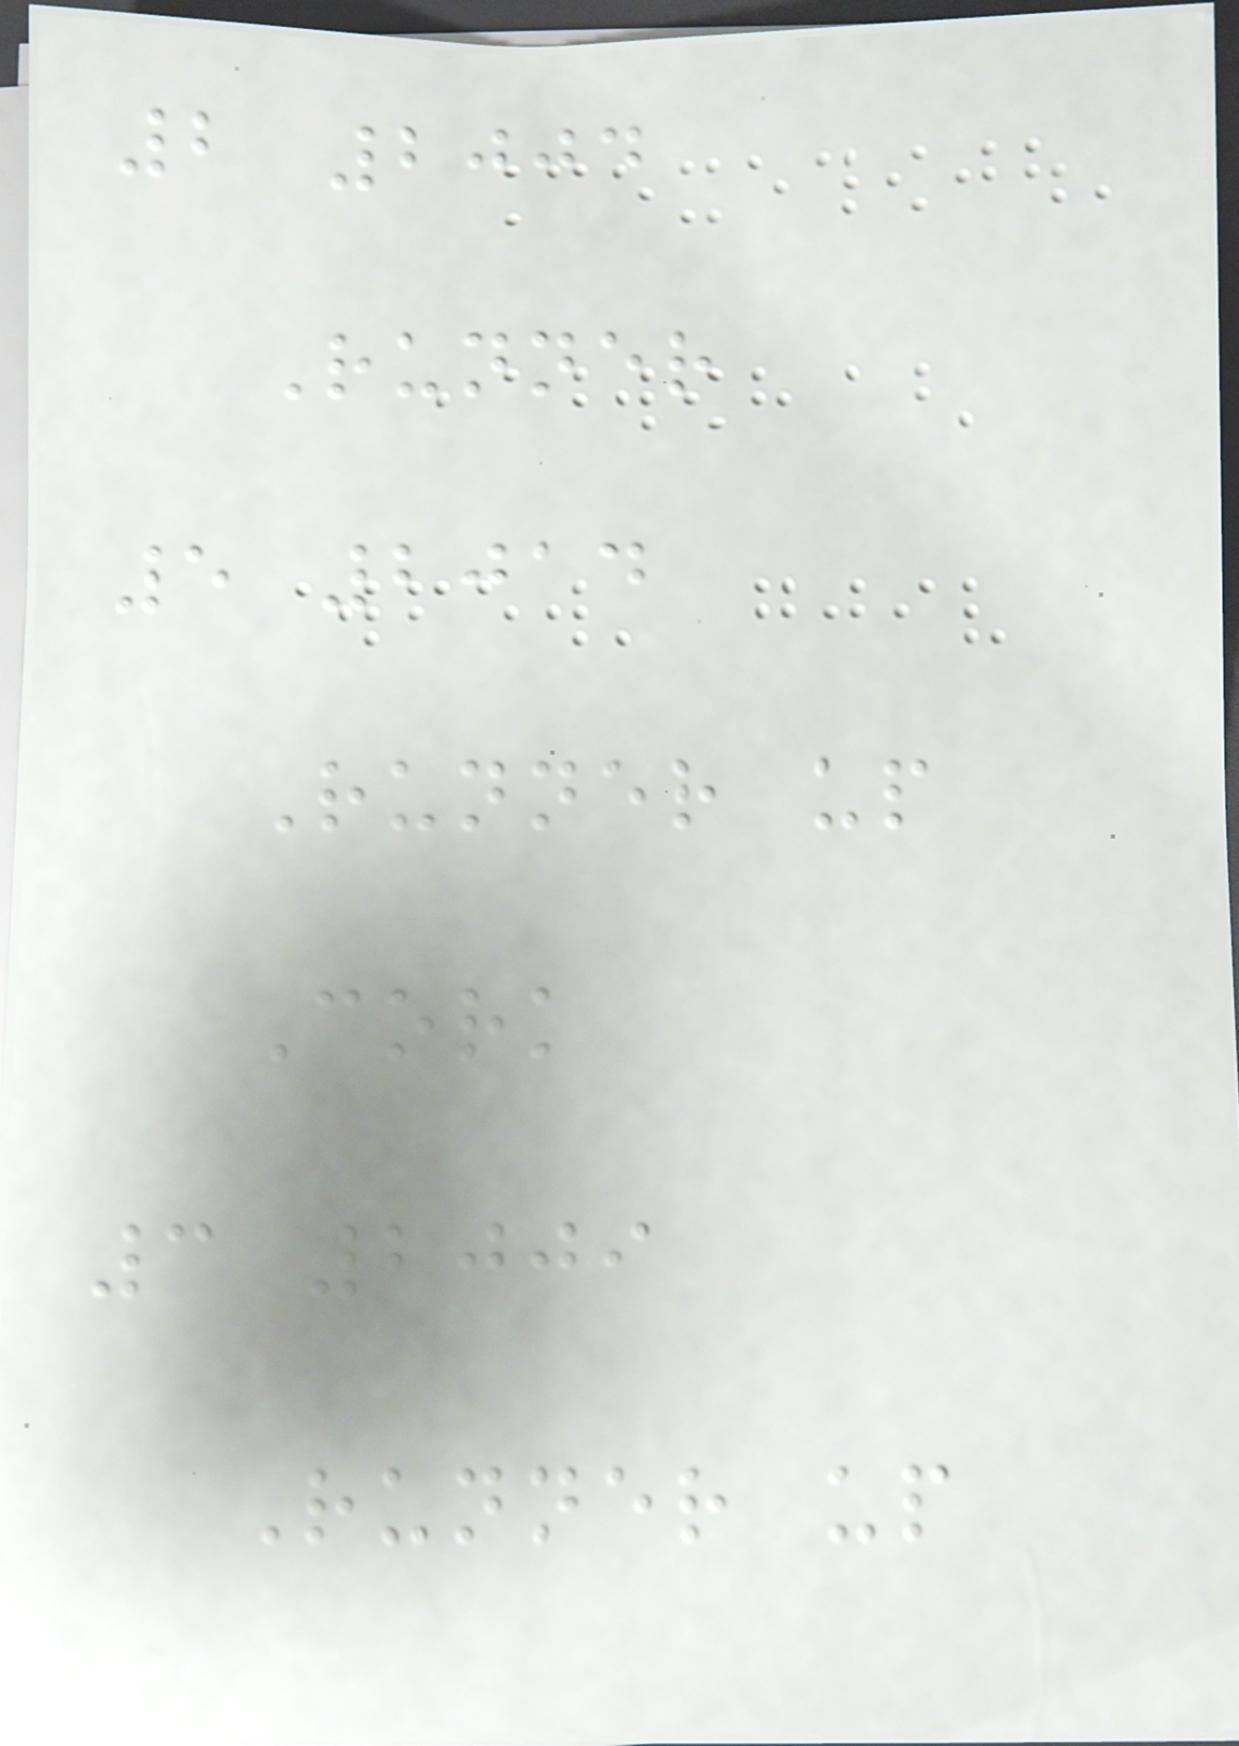2 2004
Runner
5 2014
Runner up
Cork
3 2009
Runner up
